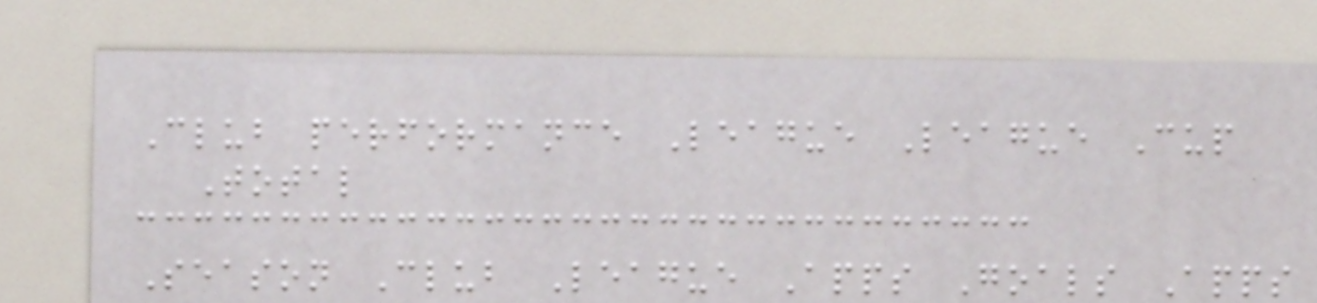Club performance League League Cup
Total
Season Club League Apps Goals Apps
